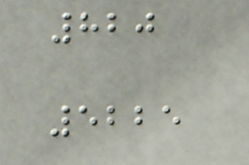820
5225
